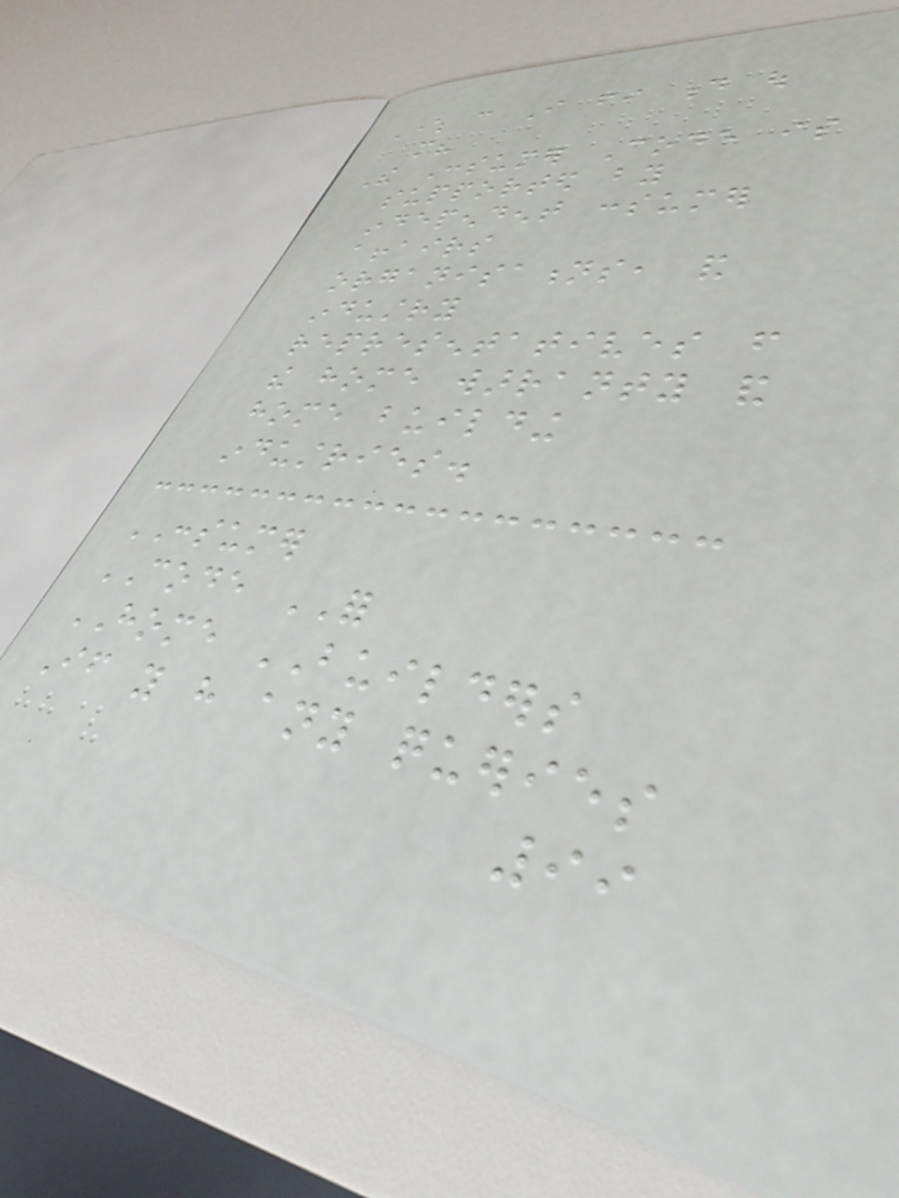Where can I fi d out
more?
The Consumer Code is
supported by
independent consumer
affairs
organisations, and
industry
representatives from
the home warranty and
home building
industries.
CONSUMER
CODE FOR
HOME BUILDERS
If you have any queries
99
